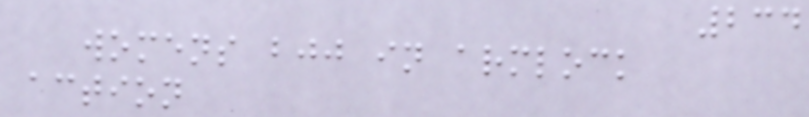234
womens bjj in armlock
action
